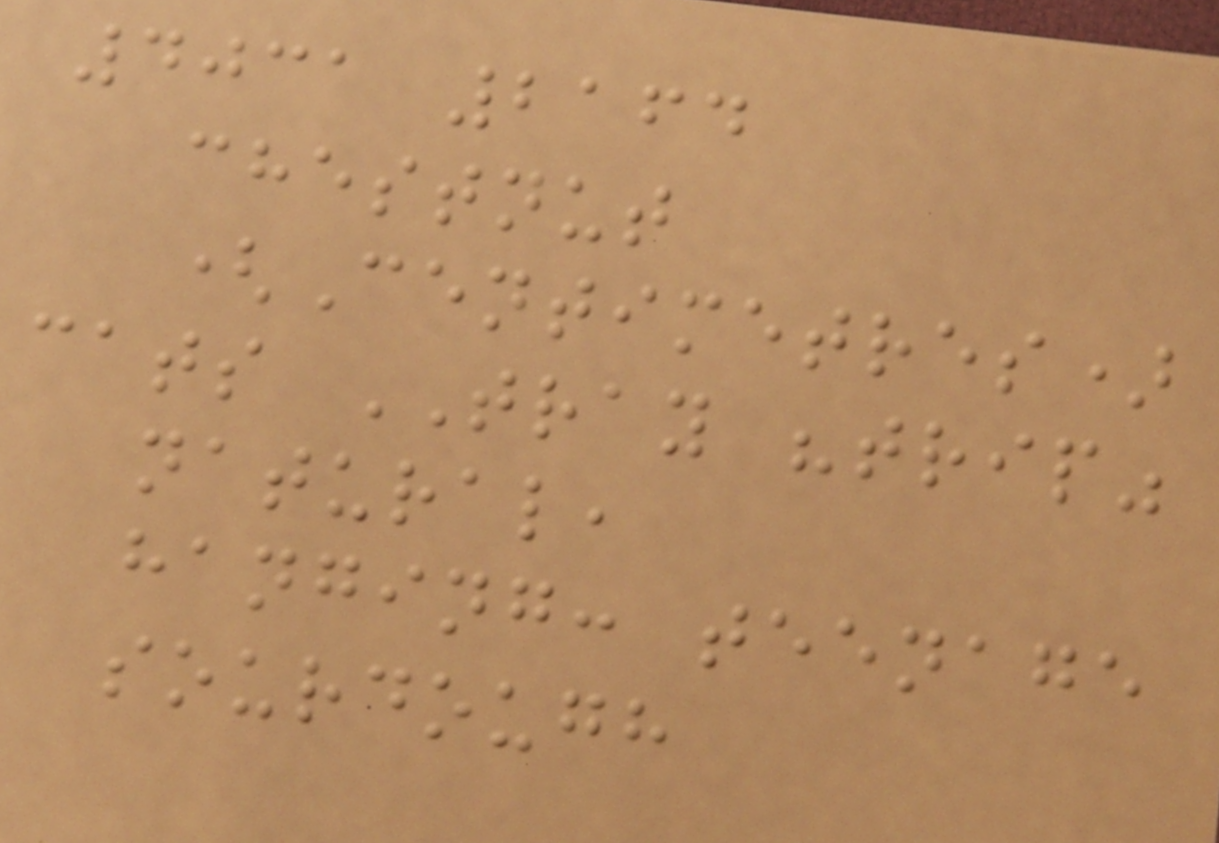4031 2164
chestnut
(Centimetres)
cats TRAY "trip"
natural,
hanging: teenage
sourdough
